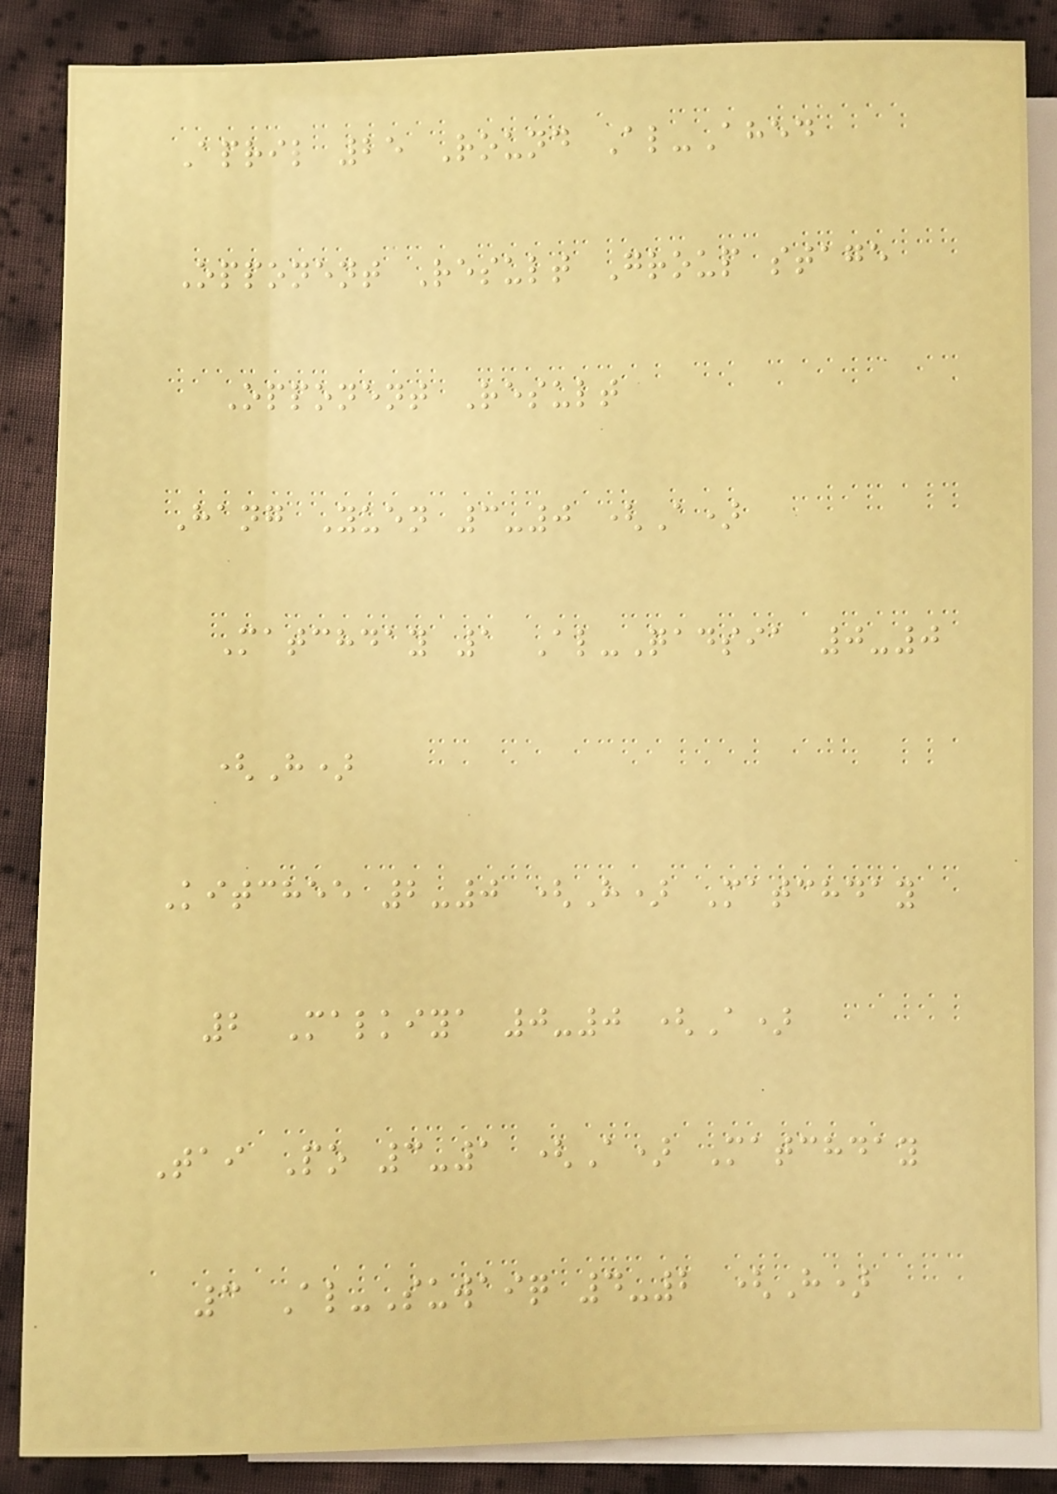April 25 Round Al-Ahed
Opponent Result Group stage
Opponent Result
Hang Yuen 3-0 (A)
Matchday 1 Al-Qadsia 0-0
(H)
Kitchee 2-0 (H) Matchday
2 Malkiya 0-0 (A)
Tai Po 3-1 (A) Matchday
3 Al-Suwaiq 4-2 (H)
